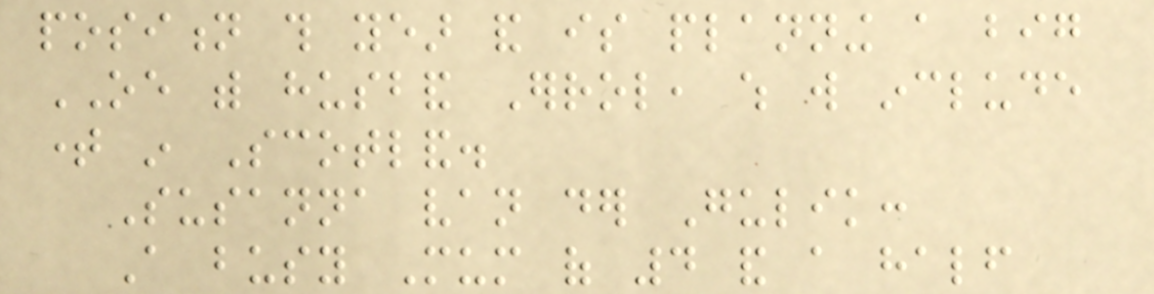position this year and is planning a big
OE with husband Errol, which will include
time in Scotland.
Susanna van der Gulik:
A busy Mum of 4 and a half
